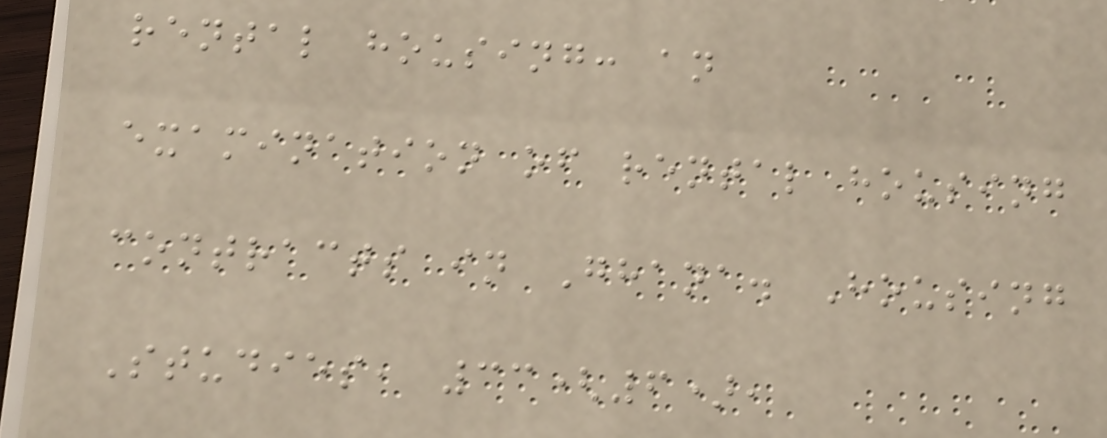rental housing: an
examination of rental housing
contracts in Ghana. Housing
Studies, 33(6),
